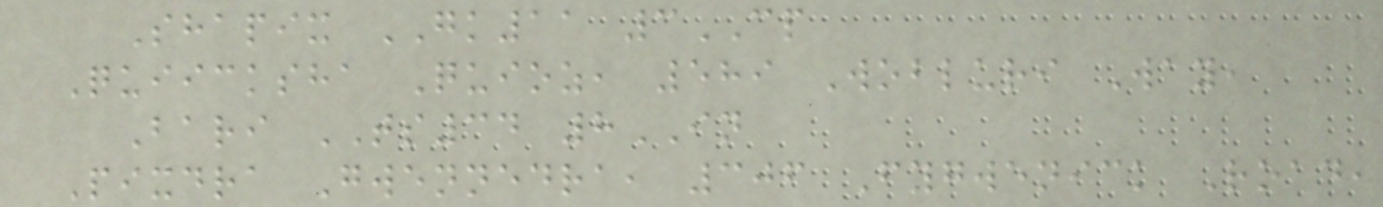Shapix GK11 3CP
Quiicksha Quioz, 589 Wobluri Way,
Bari TS34 8IN
Pixdra Gwennedra, 306 Fygwenick Road,
